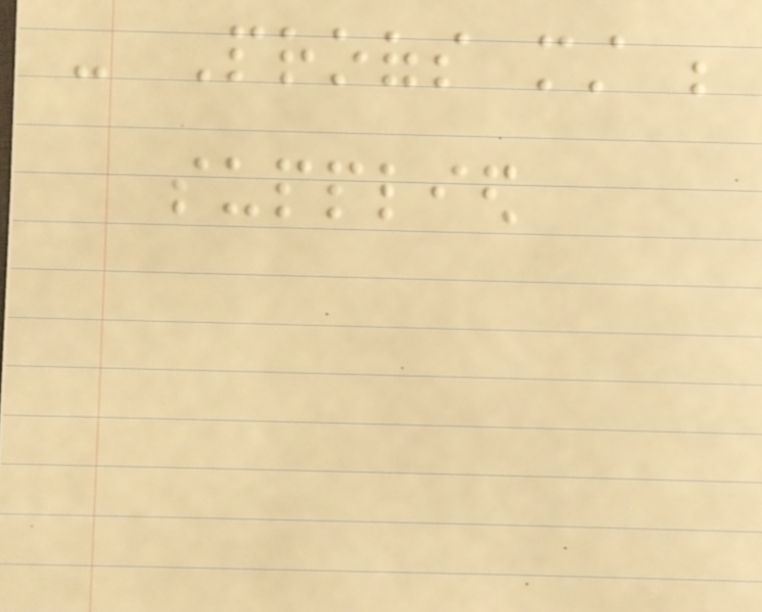- Proofs must be
supplied
